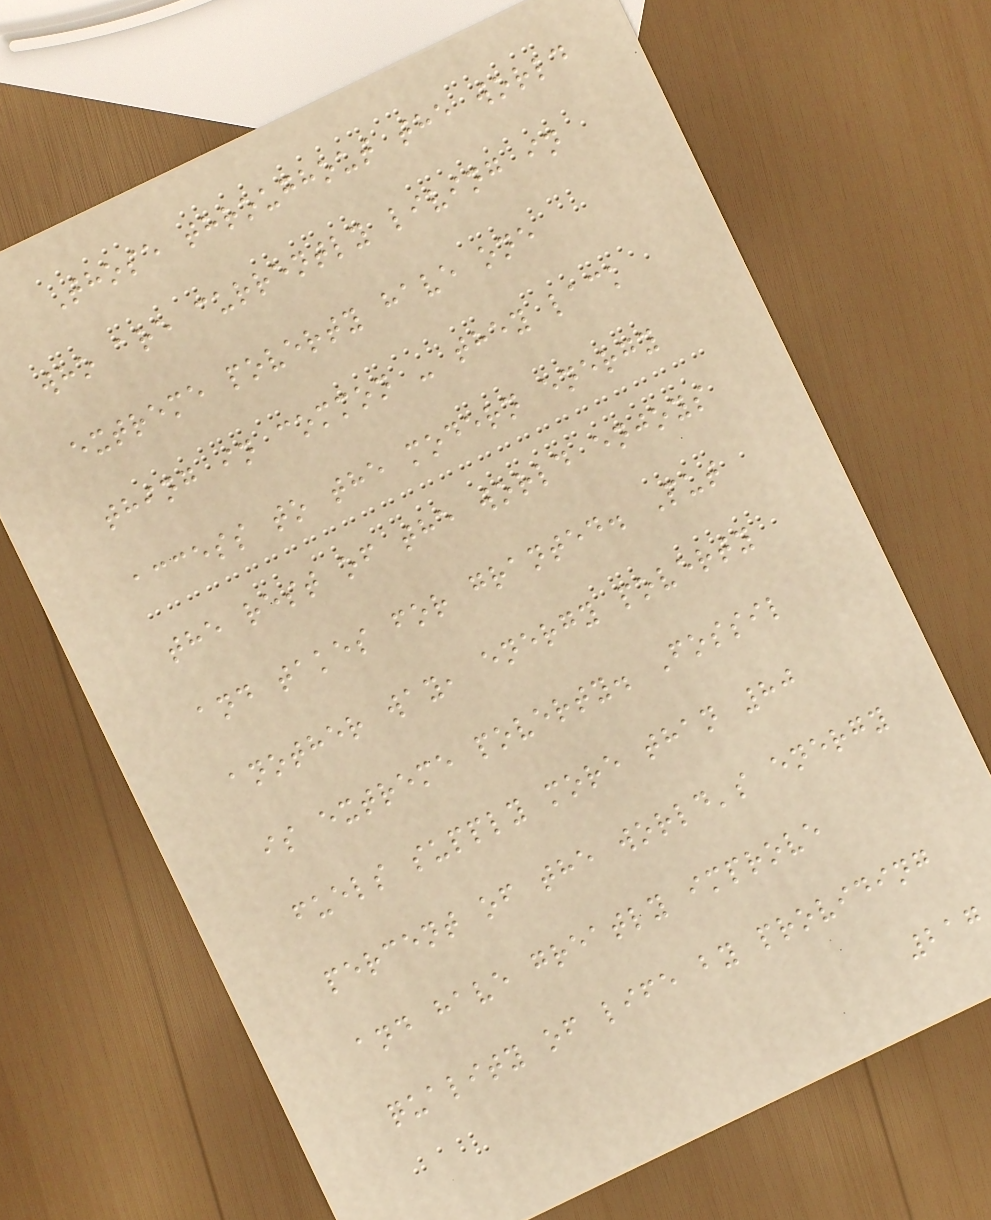Those throughout the world
who are currently living in
extreme poverty have one
thing in common - they lack
access to the modern energy
the rest of the world enjoys
and takes for granted. Put
another way, energy poverty
is extreme poverty. Fossil
fuels supply more than 80
percent of the world's energy
and have greatly improve
quality of life by providing
217
